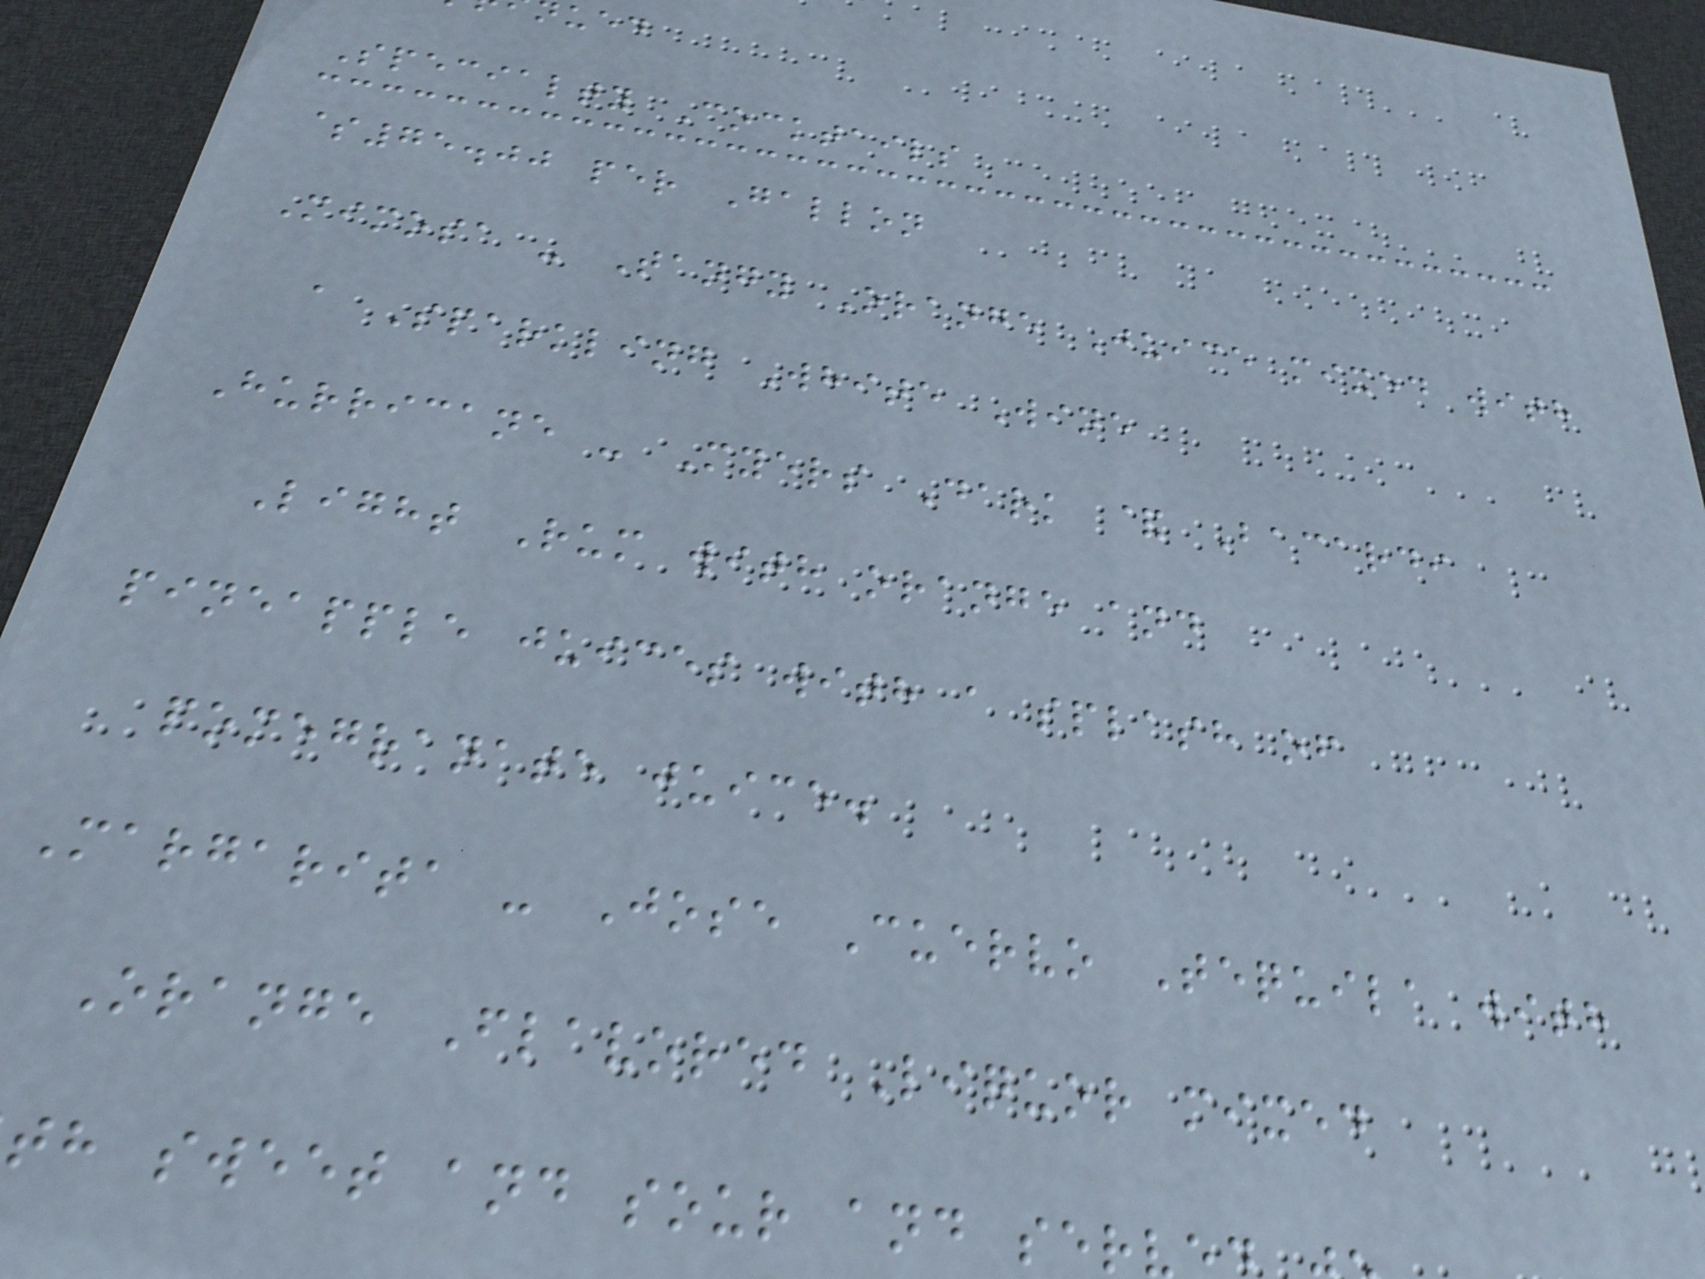Specialty Cocktails
$75.00 per Gallon
Mimosa - Tangy Orange Juice mixed with
a Sparkling White Wine
Hurricane - Myers Dark & Bacardi
Light Rum with orange and
pineapple juices with a splash of
pomegranate juice.
Margarita - Jose Cuervo Tequila with
Orange Flavored Liquor mixed
th sweet and sour and serv
